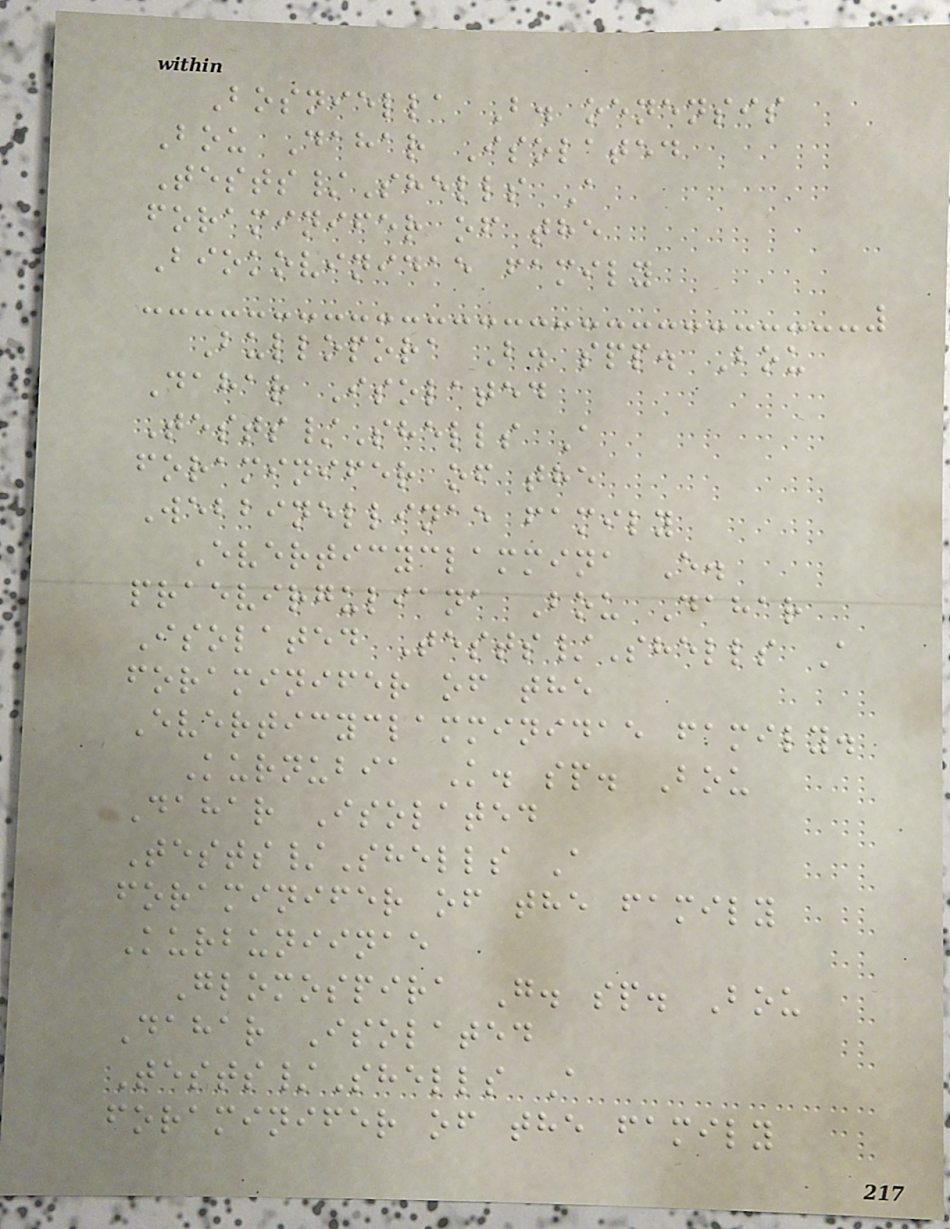Bosniella B. oenensis
Bou Dahar Isolated
Tests/Shells A
foraminifer of the
Biokovinidae family
Bullopora B. spp. Bou
Dahar Isolated
Tests/Shells A
foraminifer of the
Webbinellinae family
Everticyclammina E.
praevirguliana Bou Dahar
Isolated Tests/Shells A
foraminifer of the
Everticyclamminidae family.
Kurnubia K. sp. Bou
Dahar Isolated
Tests/Shells A
foraminifer of the family
Kurbuniinae
Glomospira G. sp. Bou
Dahar Isolated
Tests/Shells A
foraminifer of the family
